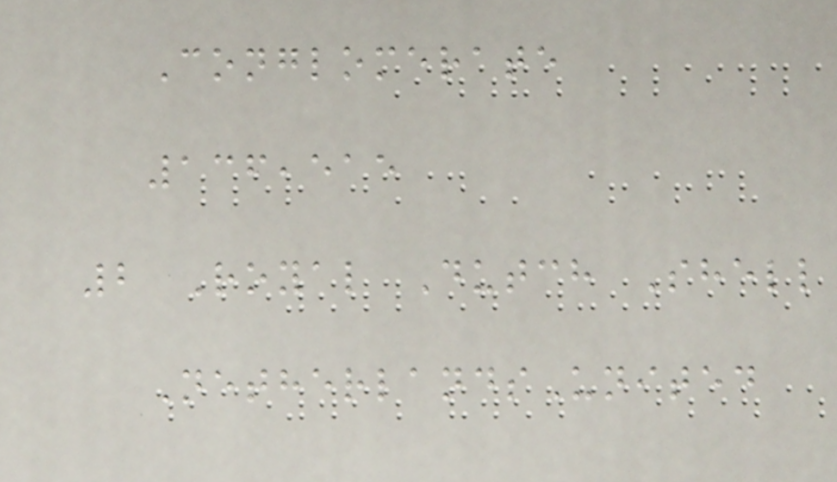Conglomerate
136,515
2 Royal Dutch Shell
NetherlandsUnited
